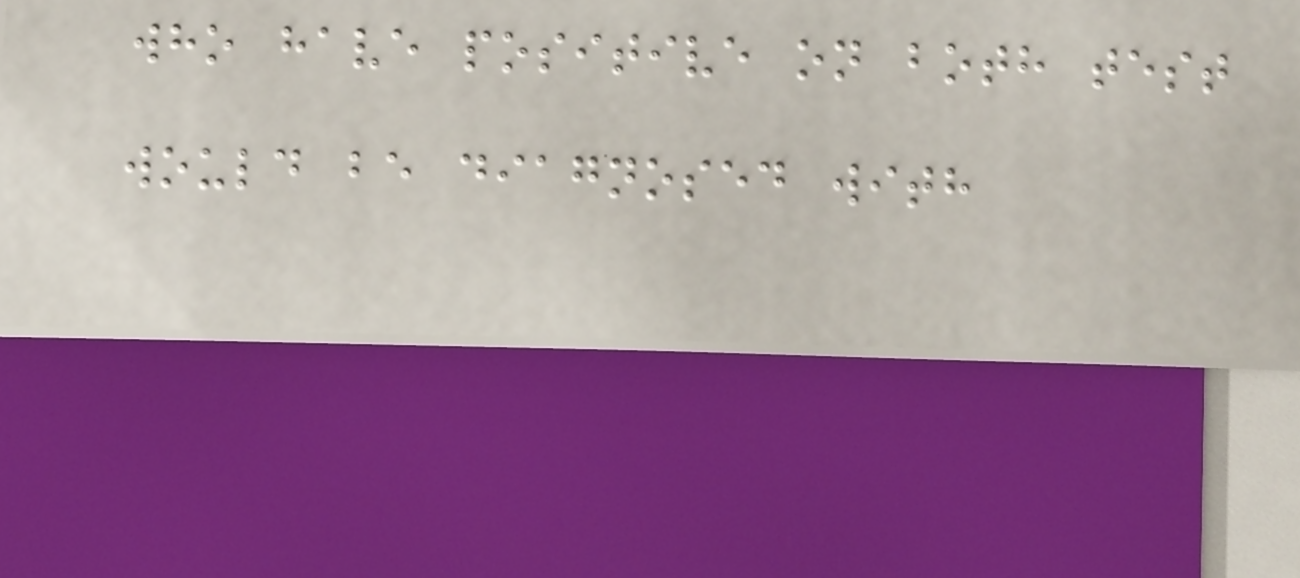who have positive on both test
would be diagnosed with
